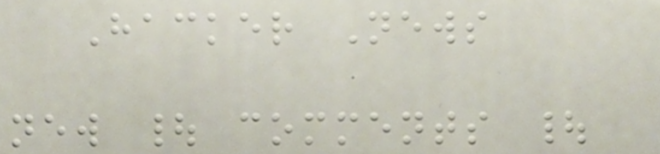Hacker News
new | comments |
